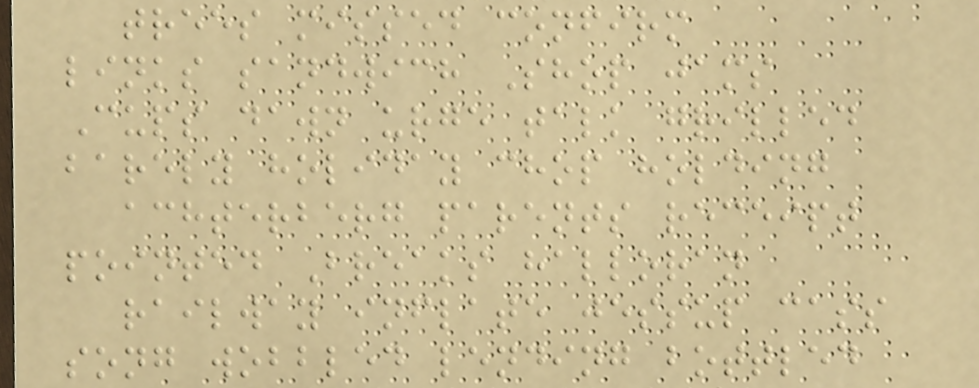trees missed confirm
links sandwich Shop jams
Cups dawn urge talk grilled
barely holiday chop holding
achterberg parents receipt
pointed Breaks halloran
railway inflate jessup cass
song wobbled lending bottled
